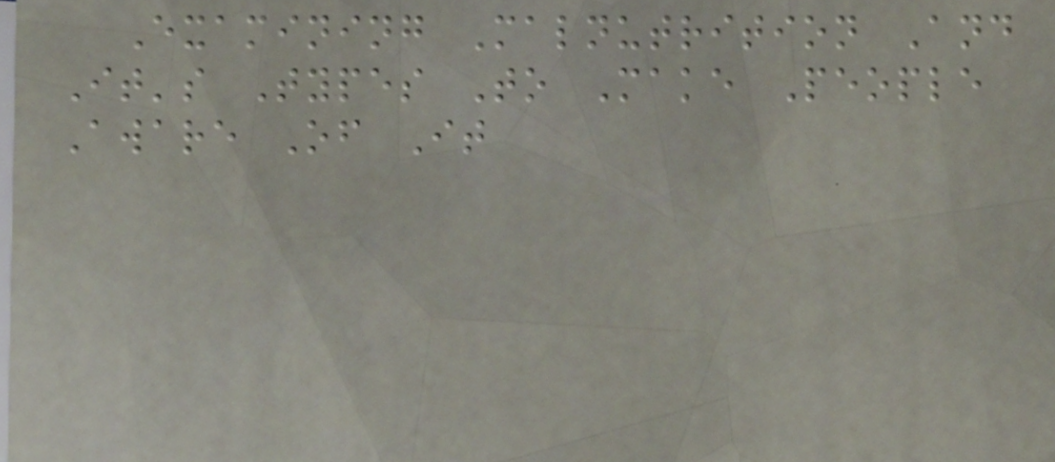Examining Malnutrition And
It's Types To Make People
Aware Of It
